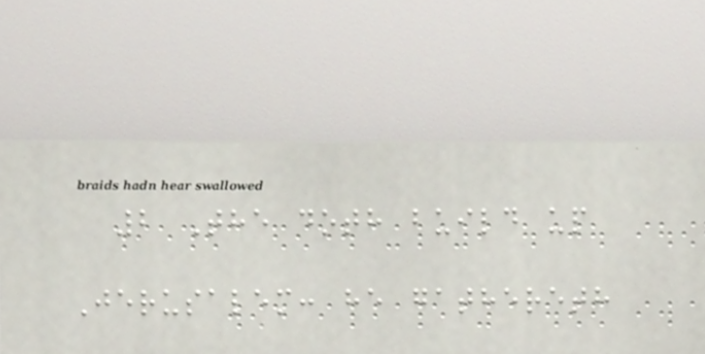2 The doth build up
Jerusalem: he gathereth
